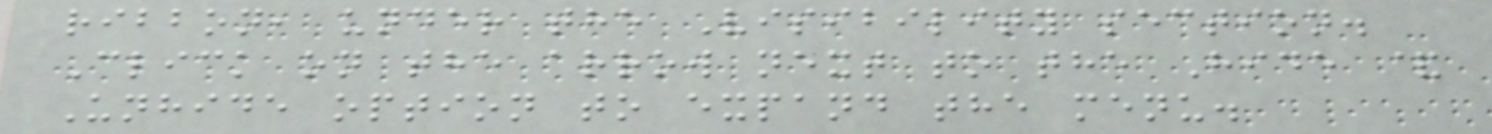ribbon, under the Visibility section.
Click on the arrow next to the Hide &
Unhide option to expand the menu.
